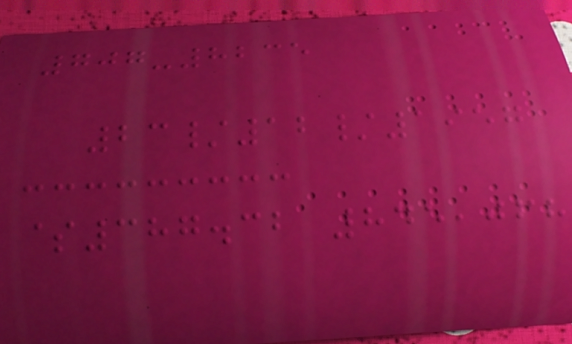707-8235
23/12/1957
$387.32 845,068
